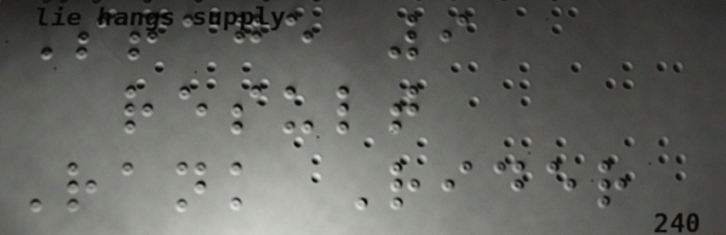Stage 9
result
Rank Rider
